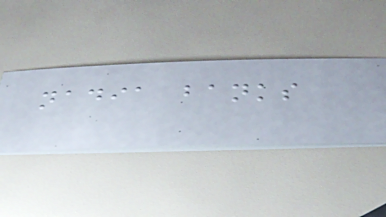nadia banks
